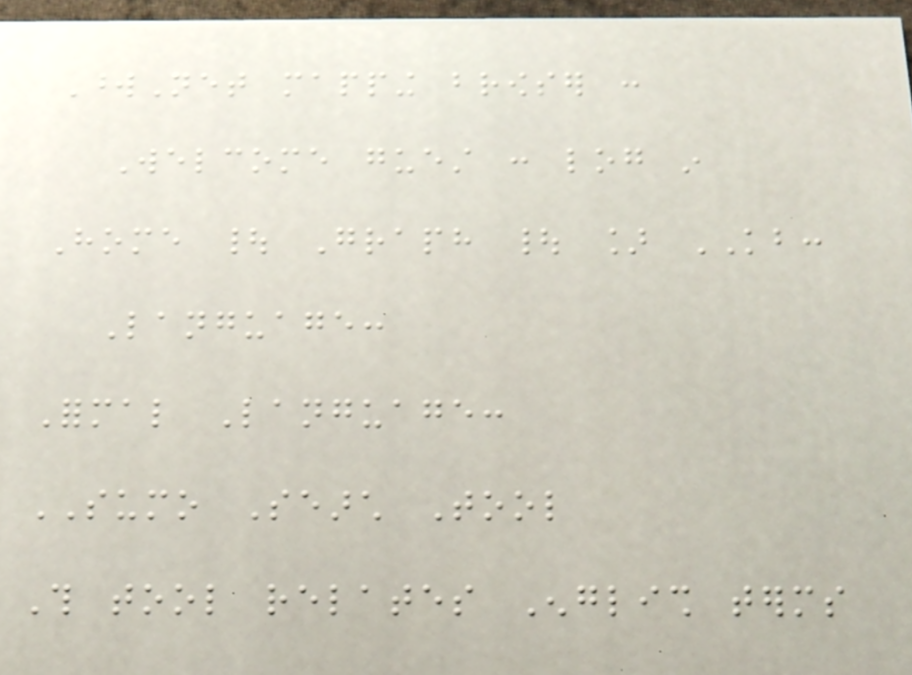WordNet mapping browser :
Welcome guest : log in
Home | Graph | ] KB:
Language:
Formal Language:
SUMO Search Tool
This tool relates English terms
